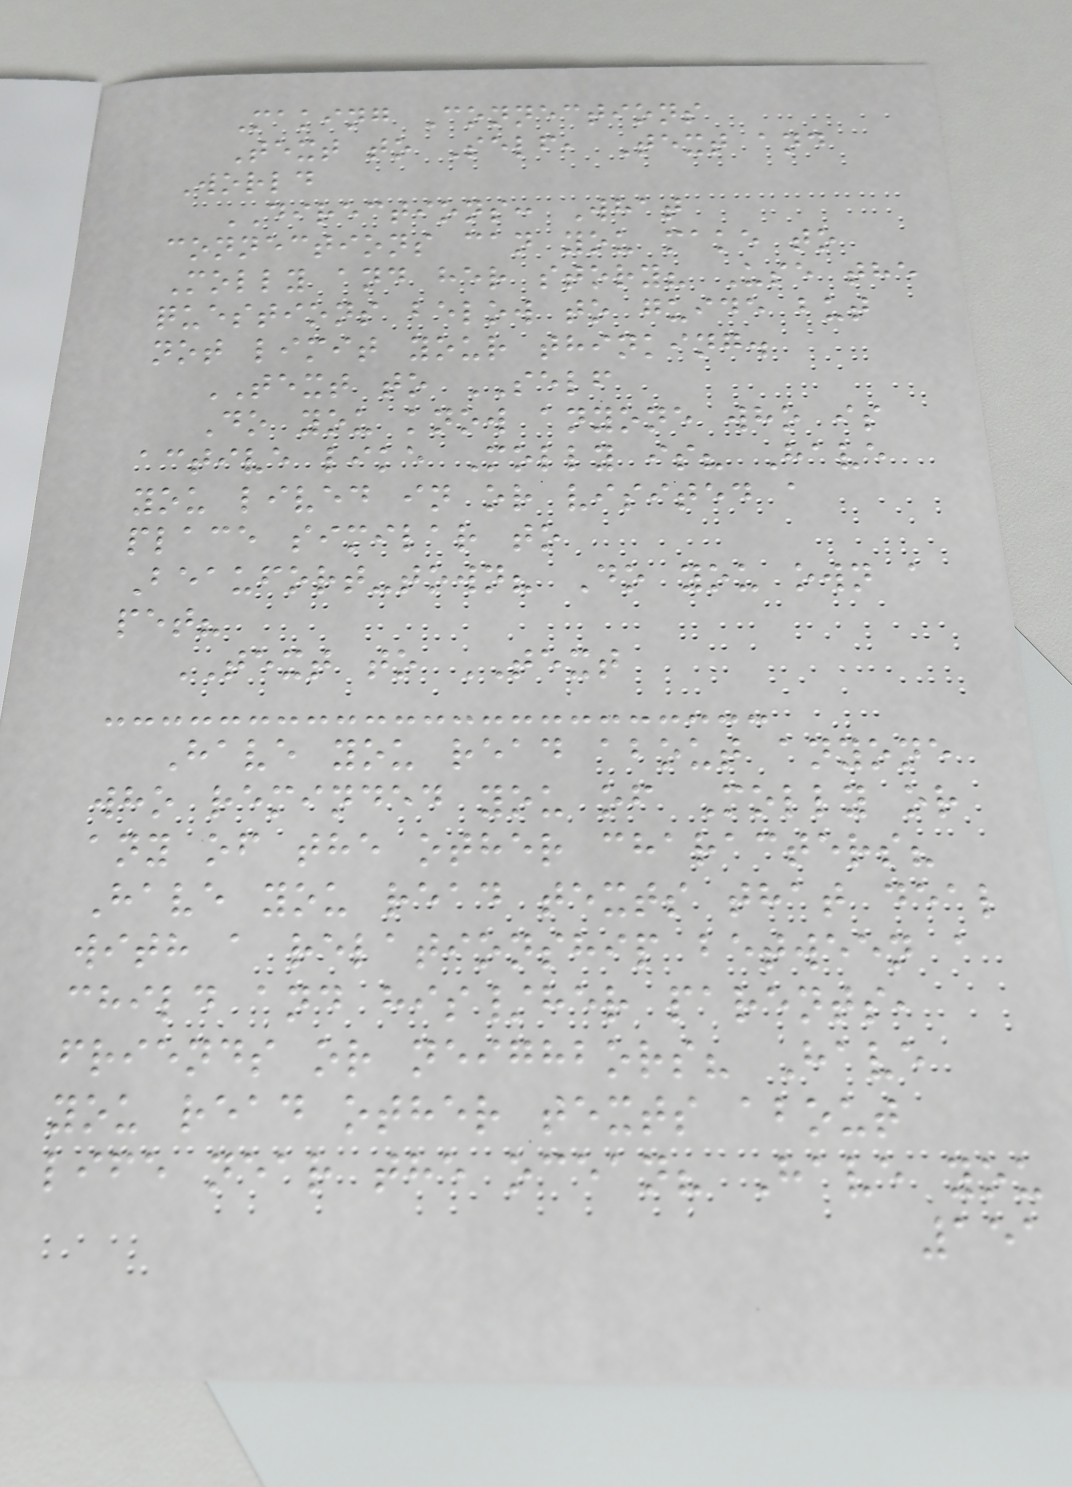Making Connections
Text to Self, Text and
World
DIRECTIONS: What
connections can you make to
Molly and her story? Use the
questions below to guide but
not limit your thinking.
TEXT to SELF
Do you know anyone who is
active like Molly is? Have
you lived in or visited a
place similar to
Beaufort-town? Do you own a
pet?
TEXT to TEXT
Have you read about anyone
who reminded you of Molly or
any of the other characters?
Have you read texts that deal
with a relationship between a
child and his/her parents,
friends or neighbors? Have
you read other texts about
life near the ocean? Have you
151
